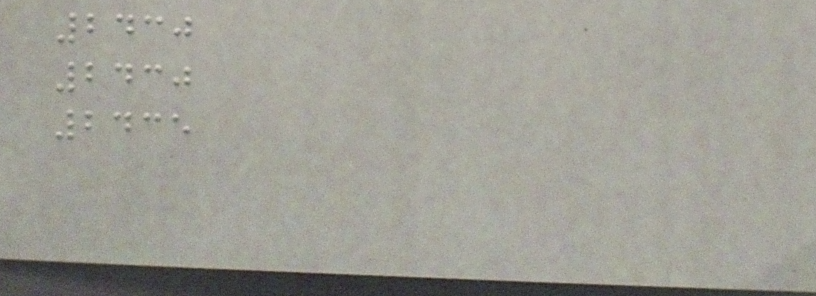2430
2430
2435
